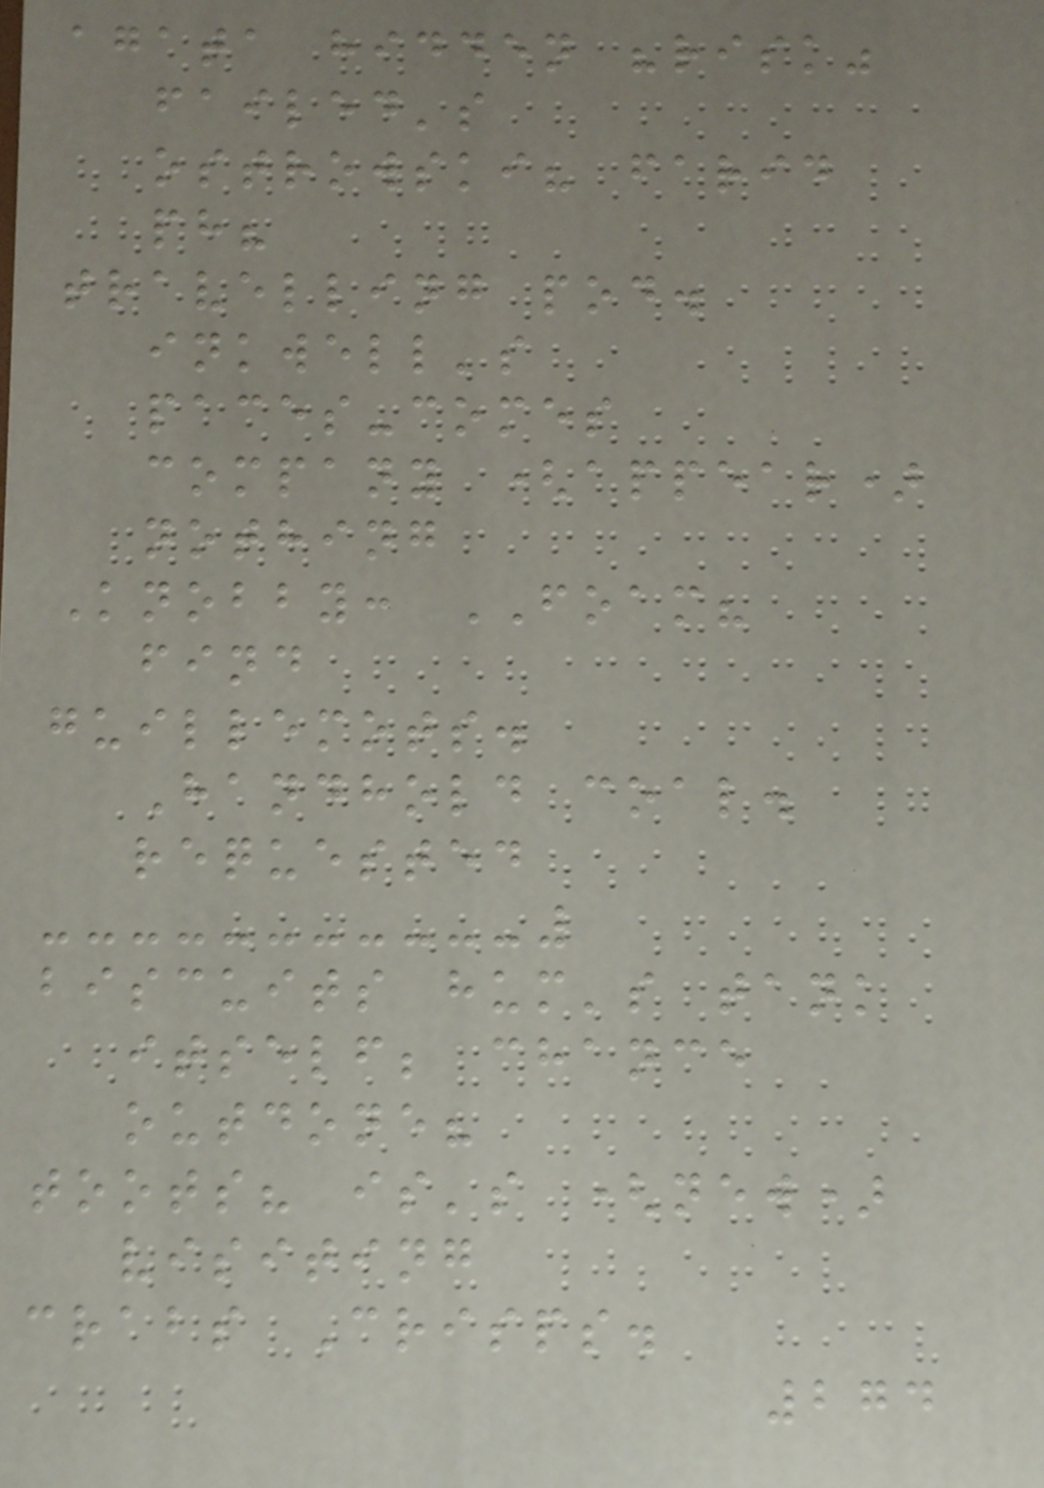agata hidden "risk"
failed's
ostrowski? farid
ph?
travelling pod.
inkwell's
paces-comes
company (appear)
nothing
Knobby: FOAM?
find
guillemots.
Handhold coal.
requested
biscuits hum's tank
itself; chance
outdone?
toots? is's (new)
visiting
crabs Crisps.
274
